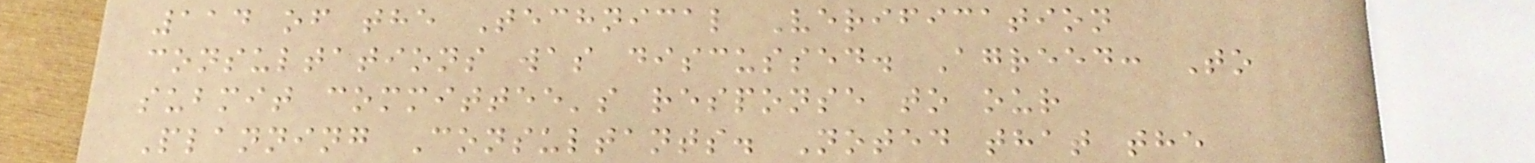114 of the Technical Verification
consultations was discussed. Agreed: To
submit committee's response to our
Planning Consultants. Noted that the
